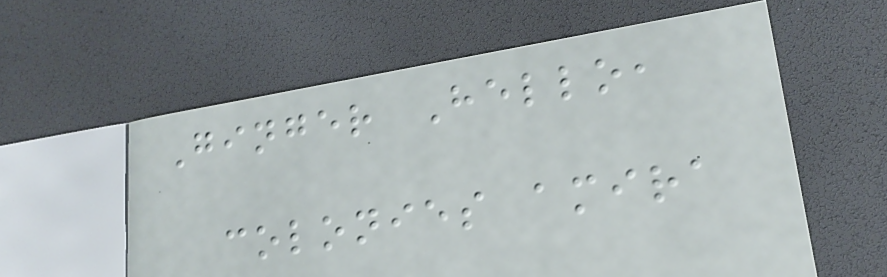Ginger Hello,
colonies amira
